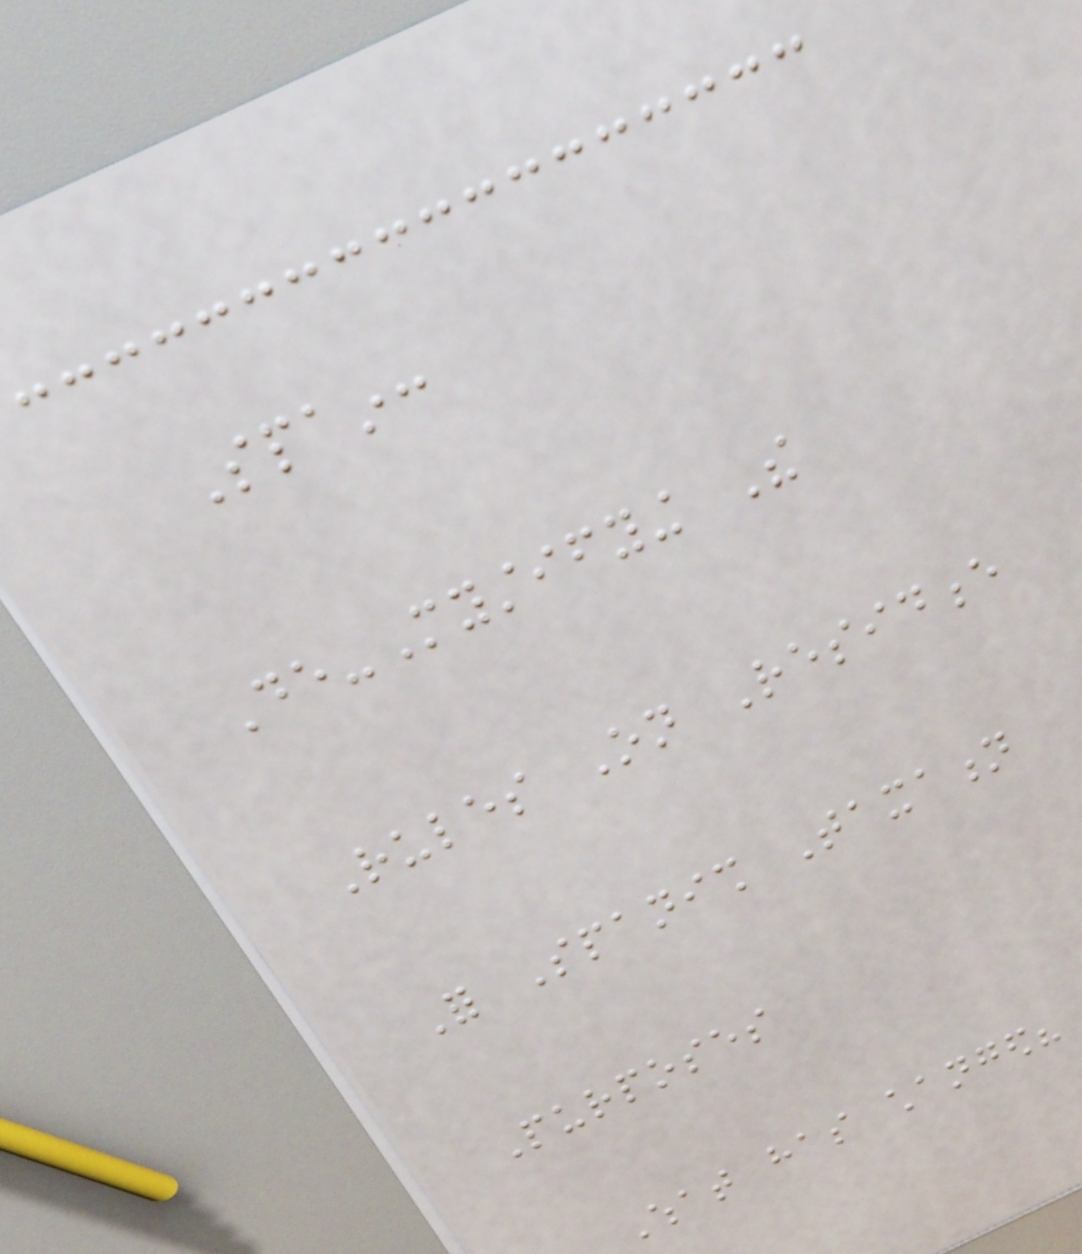Spain:
De-Mystifying The
Rules On Residence
For Spanish Taxation
Purposes
What has changed?
